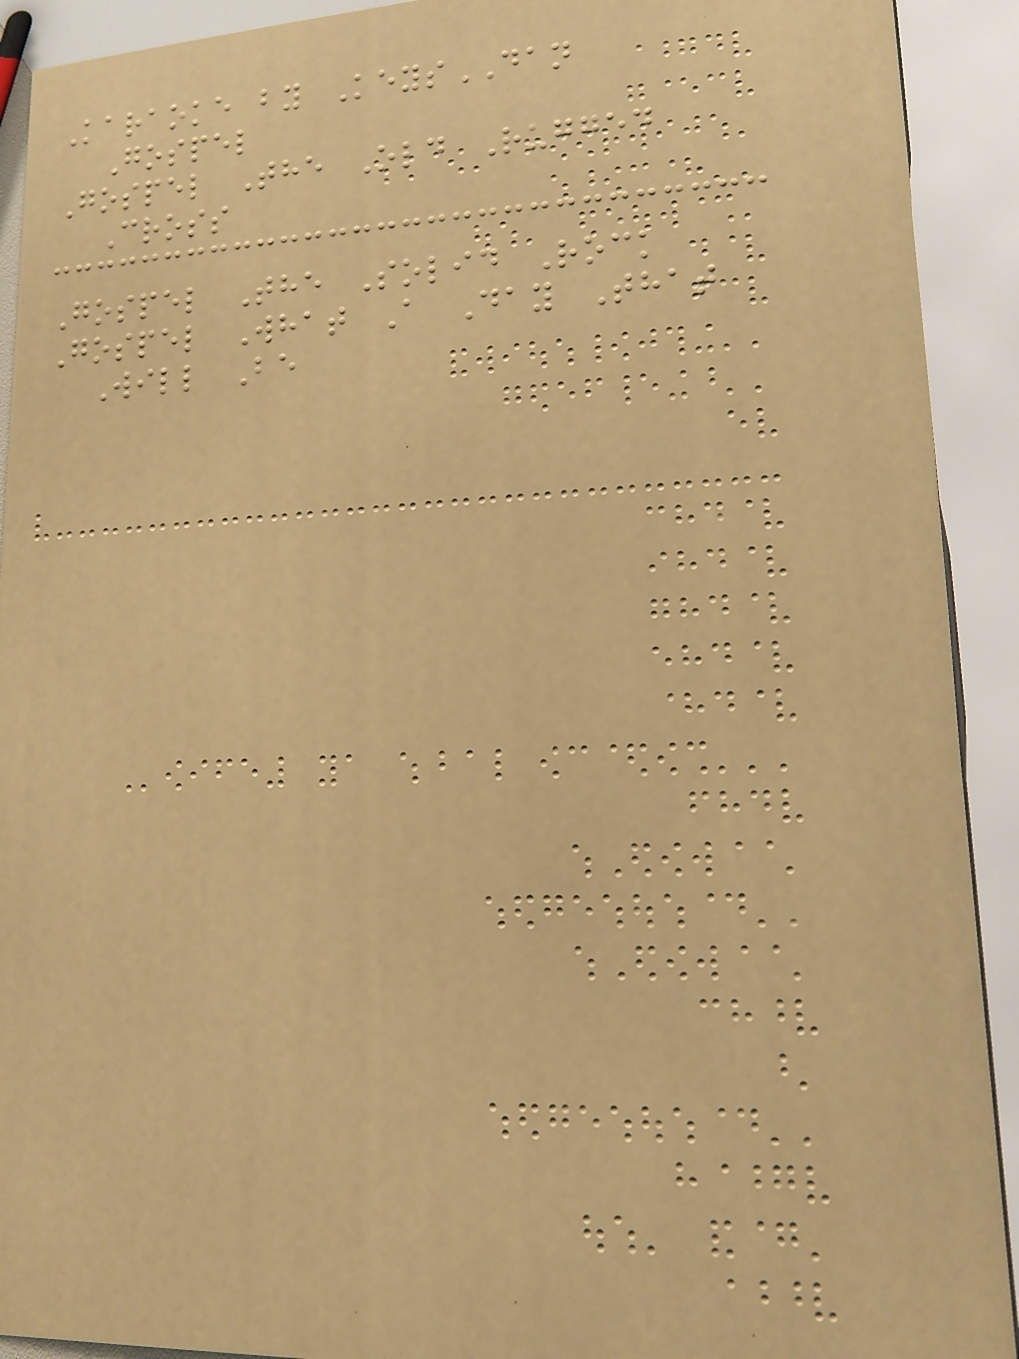Karaoke by KeysDAN
Gospel
Gospel The Old Rugged
Cross
Gospel The Solid Rock
Gospel What A Day That
Will Be
